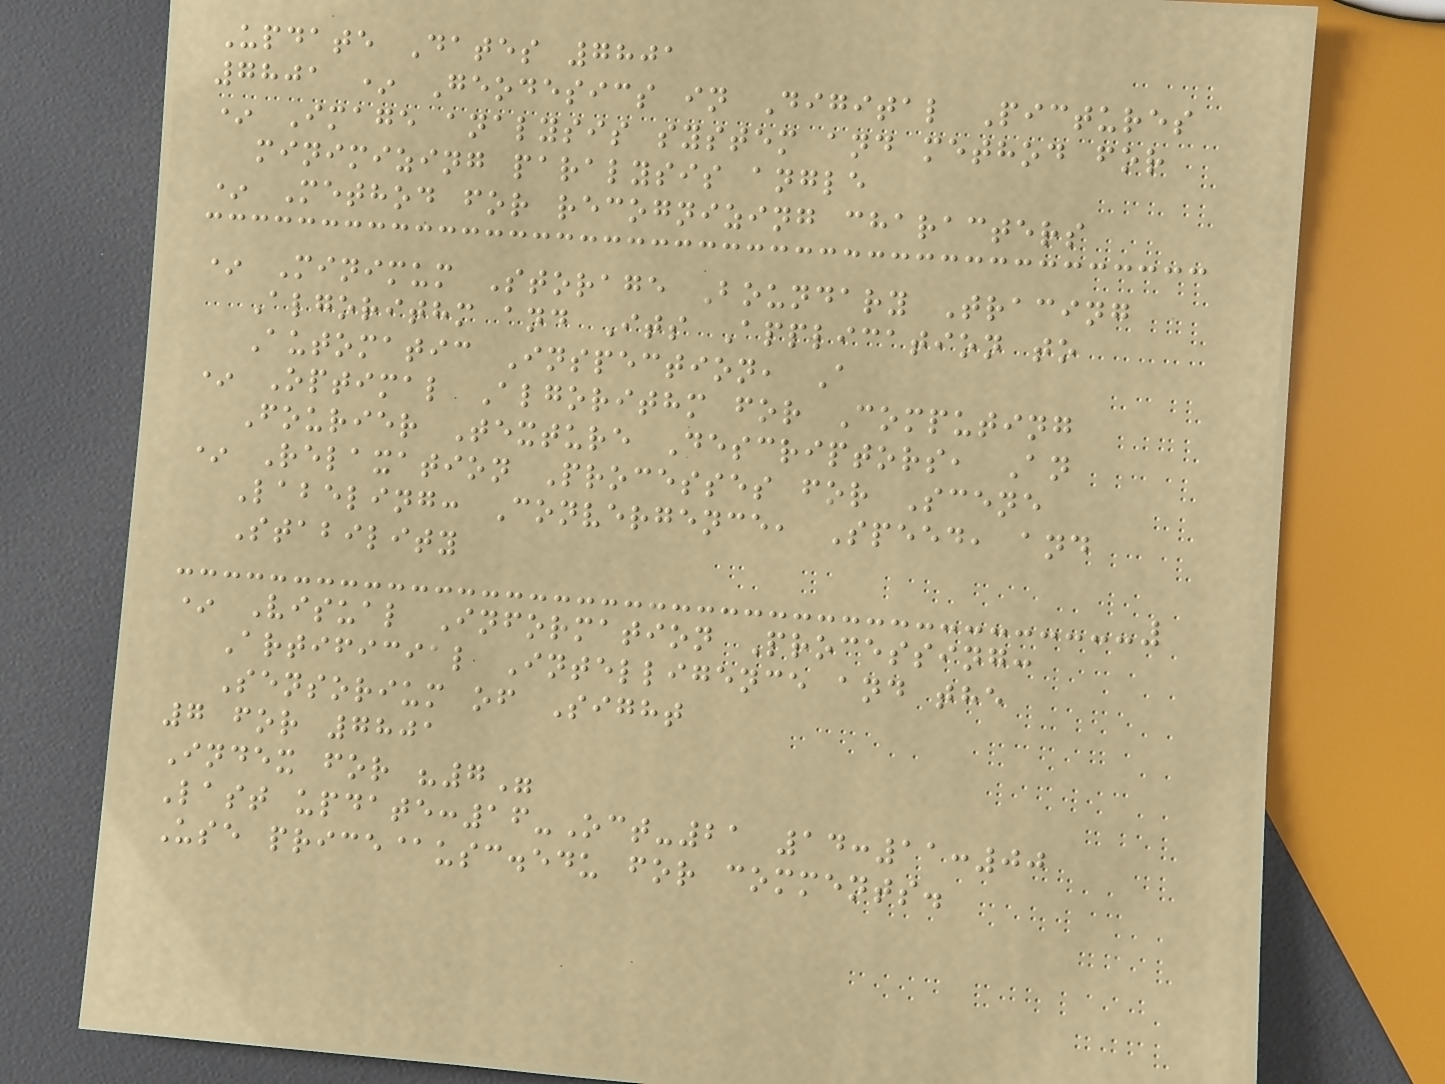Update Dates 7801
7801 * Geodesics in Digital Pictures
* Image analysis system and method for
minimizing paralysis angle
* Method for recognizing characters
* Minimum Storage Boundary Tracing
Algorithm and Its Application to
Automatic Inspection, A
* Optimal Algorithm for Computing
Fourier Texture Descriptors, An
* Relaxation Processes for Scene
Labeling: Convergence, Speed, and
Stability
* Visual Information Processing:
Artificial Intelligence and the
Sensorium of Sight
7 for 7801
Index for "7"
Last update:16-Oct-21 14:11:00
Use price@usc.edu for comments.
